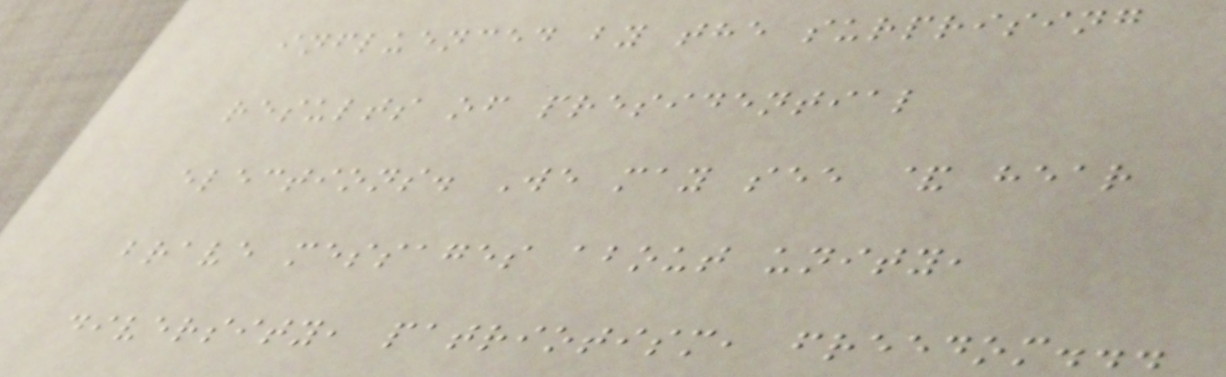influenced by the surprising
results of presidential
elections. We may see & hear
brave messages about unity,
diversity, patriotism, freedom...
